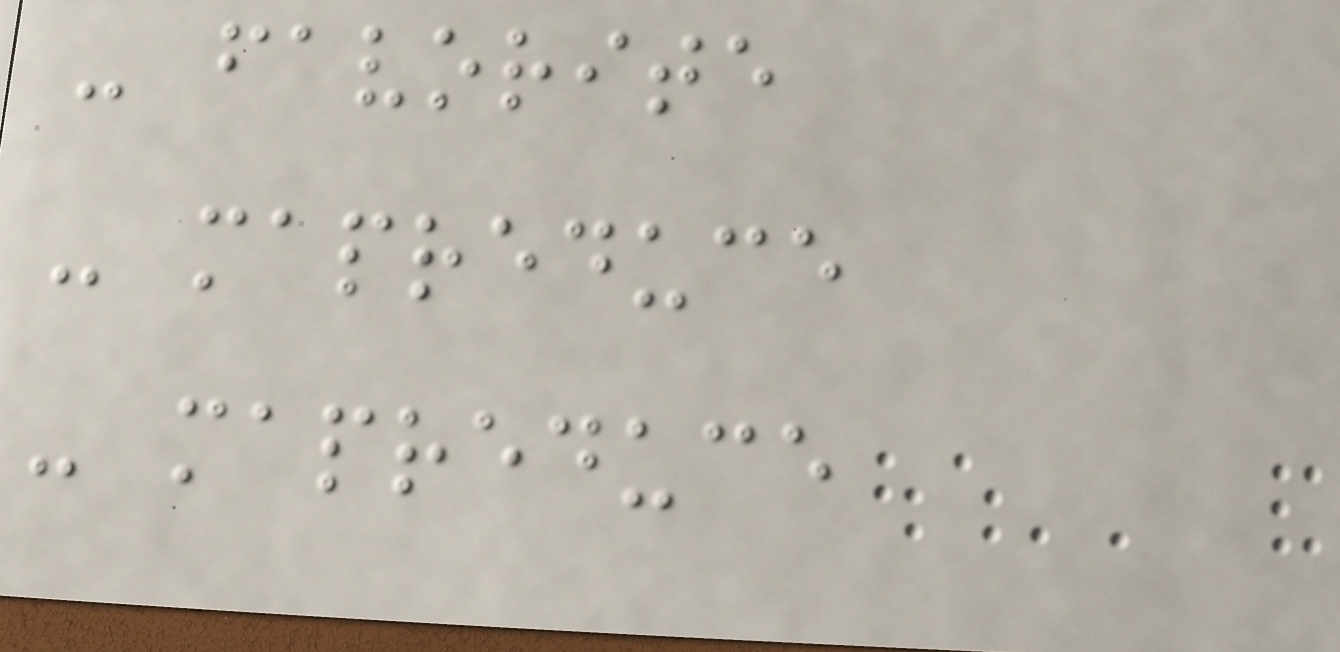- favorite
- mapreduce
- mapreduce
